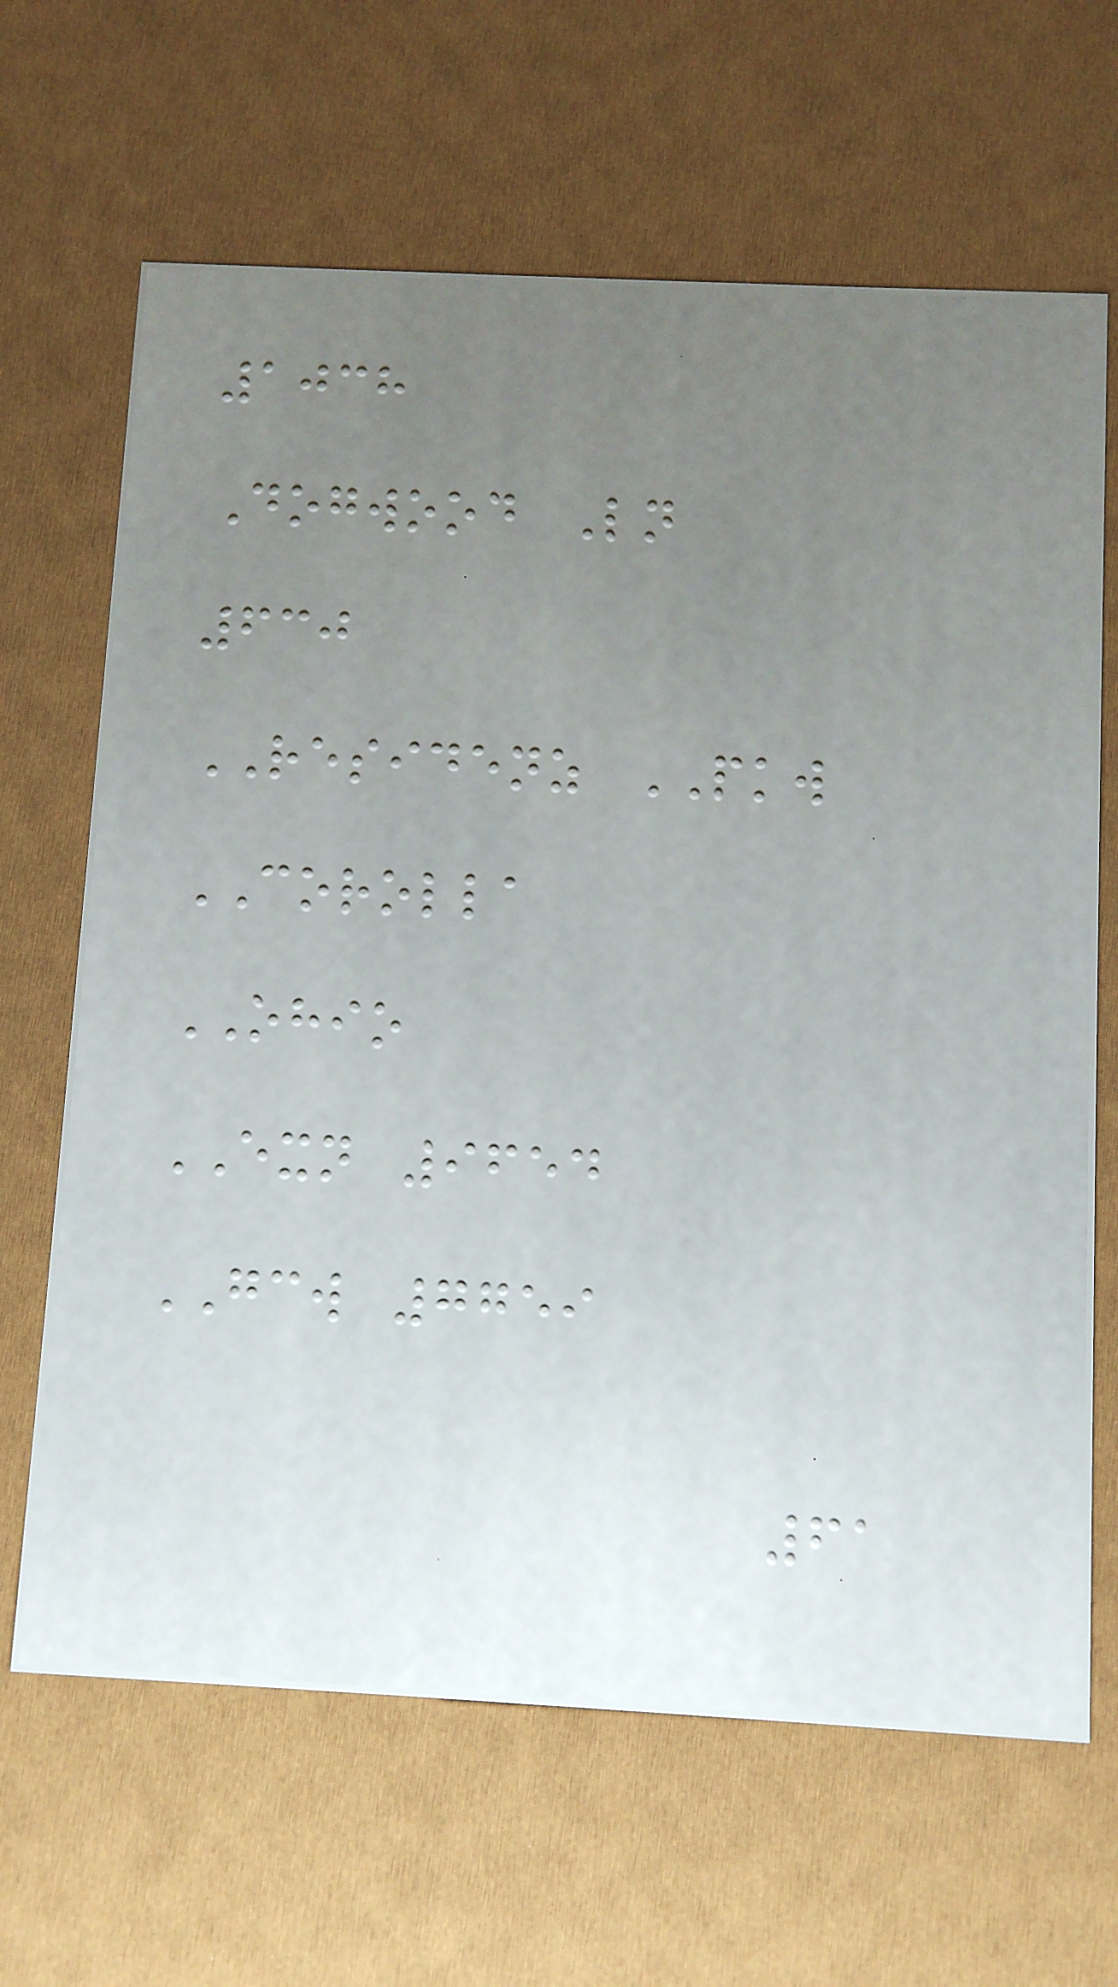1038
Dogwood Ln
630
RESIDENZ PKW
COROLLA
OHIO
EXN 9654
GCW 7759
61
